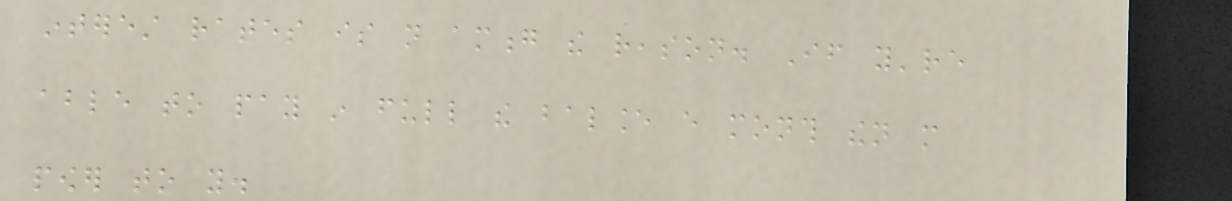interest rates is not among the reason. If you're
able to pay in full the balance every month then more
power to you.
